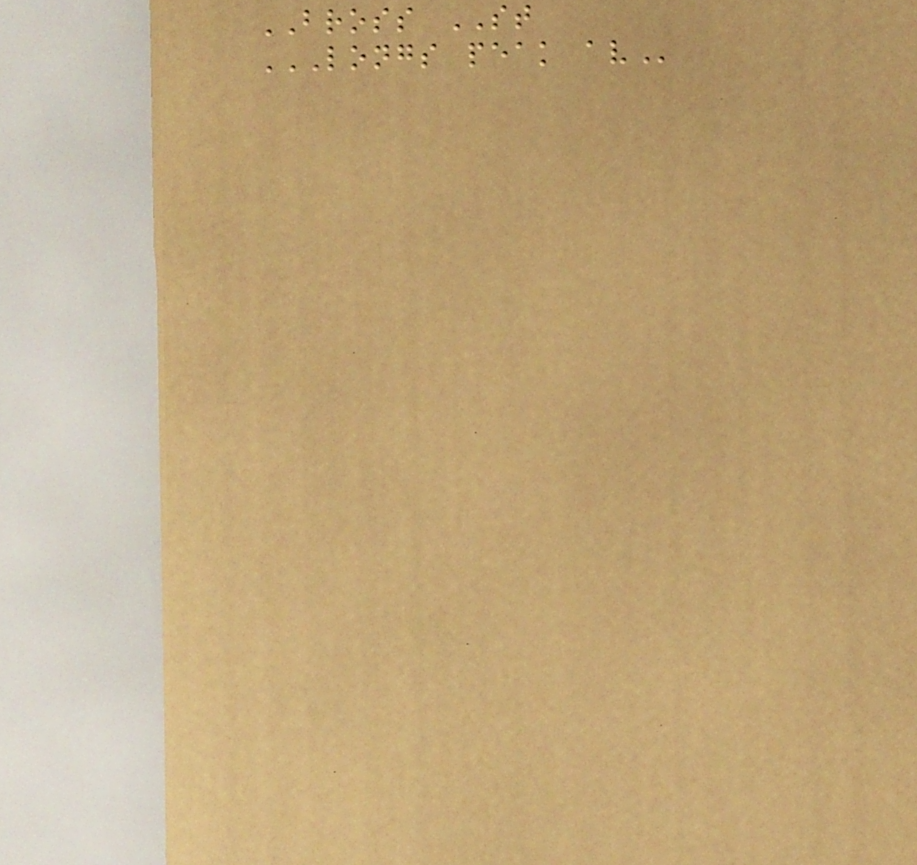BROSS ST
LONGS PEAK AV
